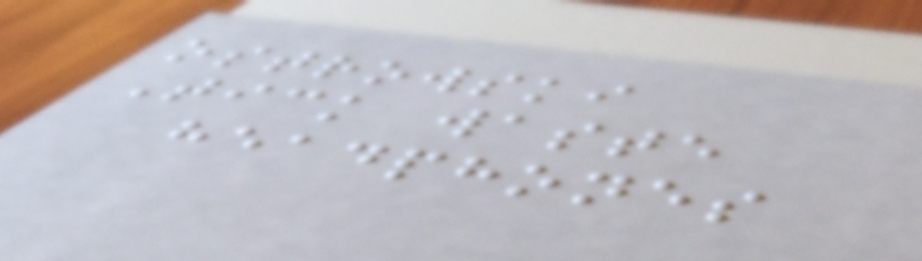ostrowski
Tick waste
headphones
